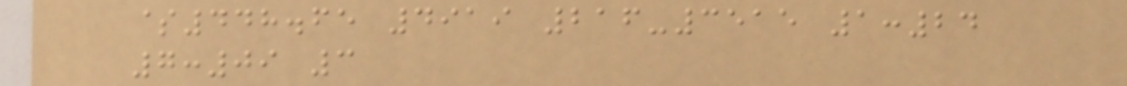$448.65 4919 216-3515 1:24
7:09 3
